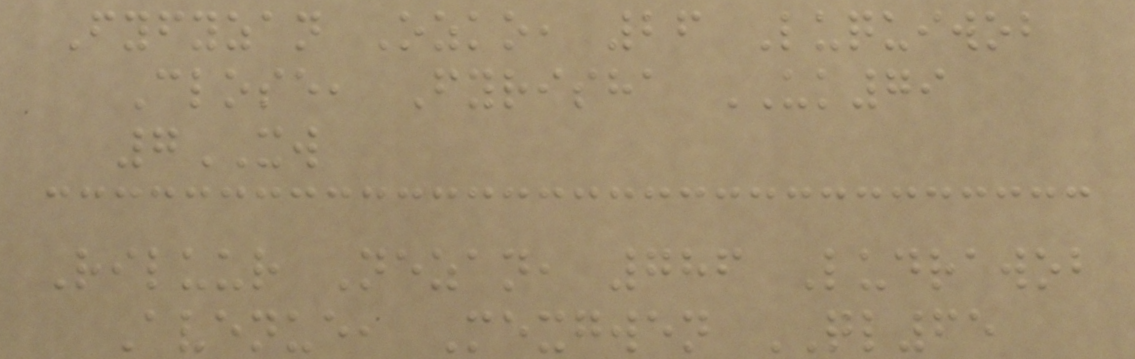Fyfyzan Ozko, 26 Luquiwob
Close, Fyrisha UK79
7XW
Riluur Nezan, 786 Ludrawob
Avenue, Mexgwen QL65
